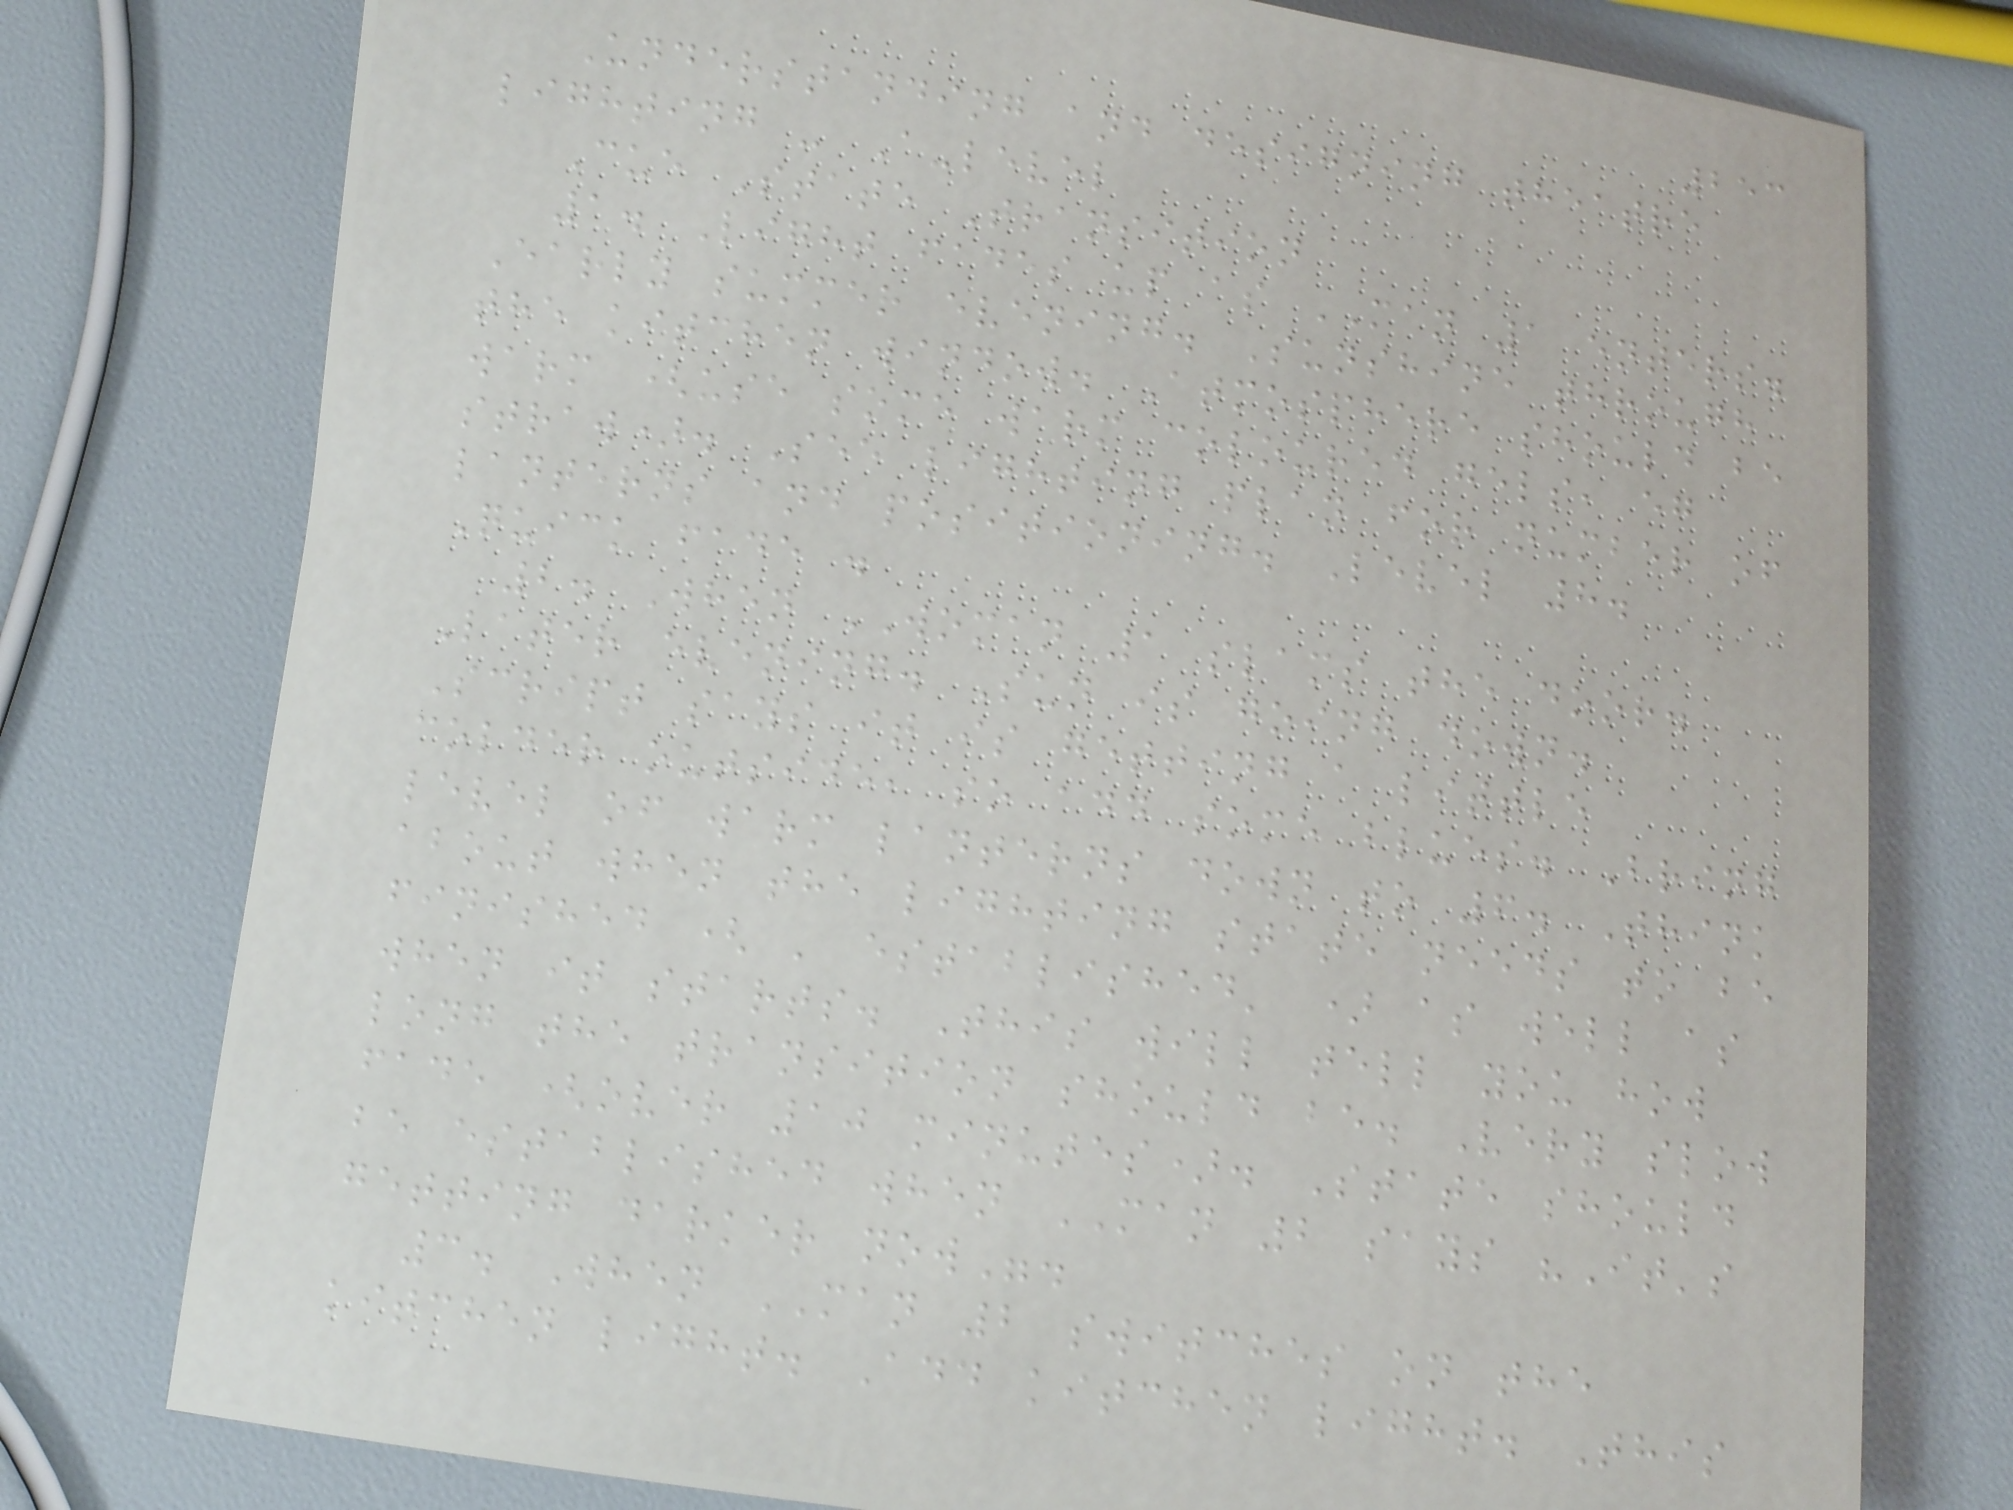253
Understanding and designing theatre
lighting - A-level
Cue State Transition
1. Light fades up as MAN 1 enters.
Early summer evening. Sunshine through
the kitchen window. Atmosphere should be
warm (use some warm coloured gels, eg
straw). See lighting plan for number of
lanterns and positioning. Level 8.
Quick fade .
2. When WOMAN 1 slams the door.
Later evening. Sun is going down.
Script says it is getting a little
colder outside, so add some blues. Bring
level of warm lanterns down to 6. Think
about when the lighting state needs to be
finished ( ' established' ) as well as
when it starts. This will tell you how
long the transition should be. Very slow
fade (over 10 minutes). State should
be established when MAN 2 says "It's
getting darker now".
3. When MAN 2 switches on the
kitchen light. Add kitchen light. This
